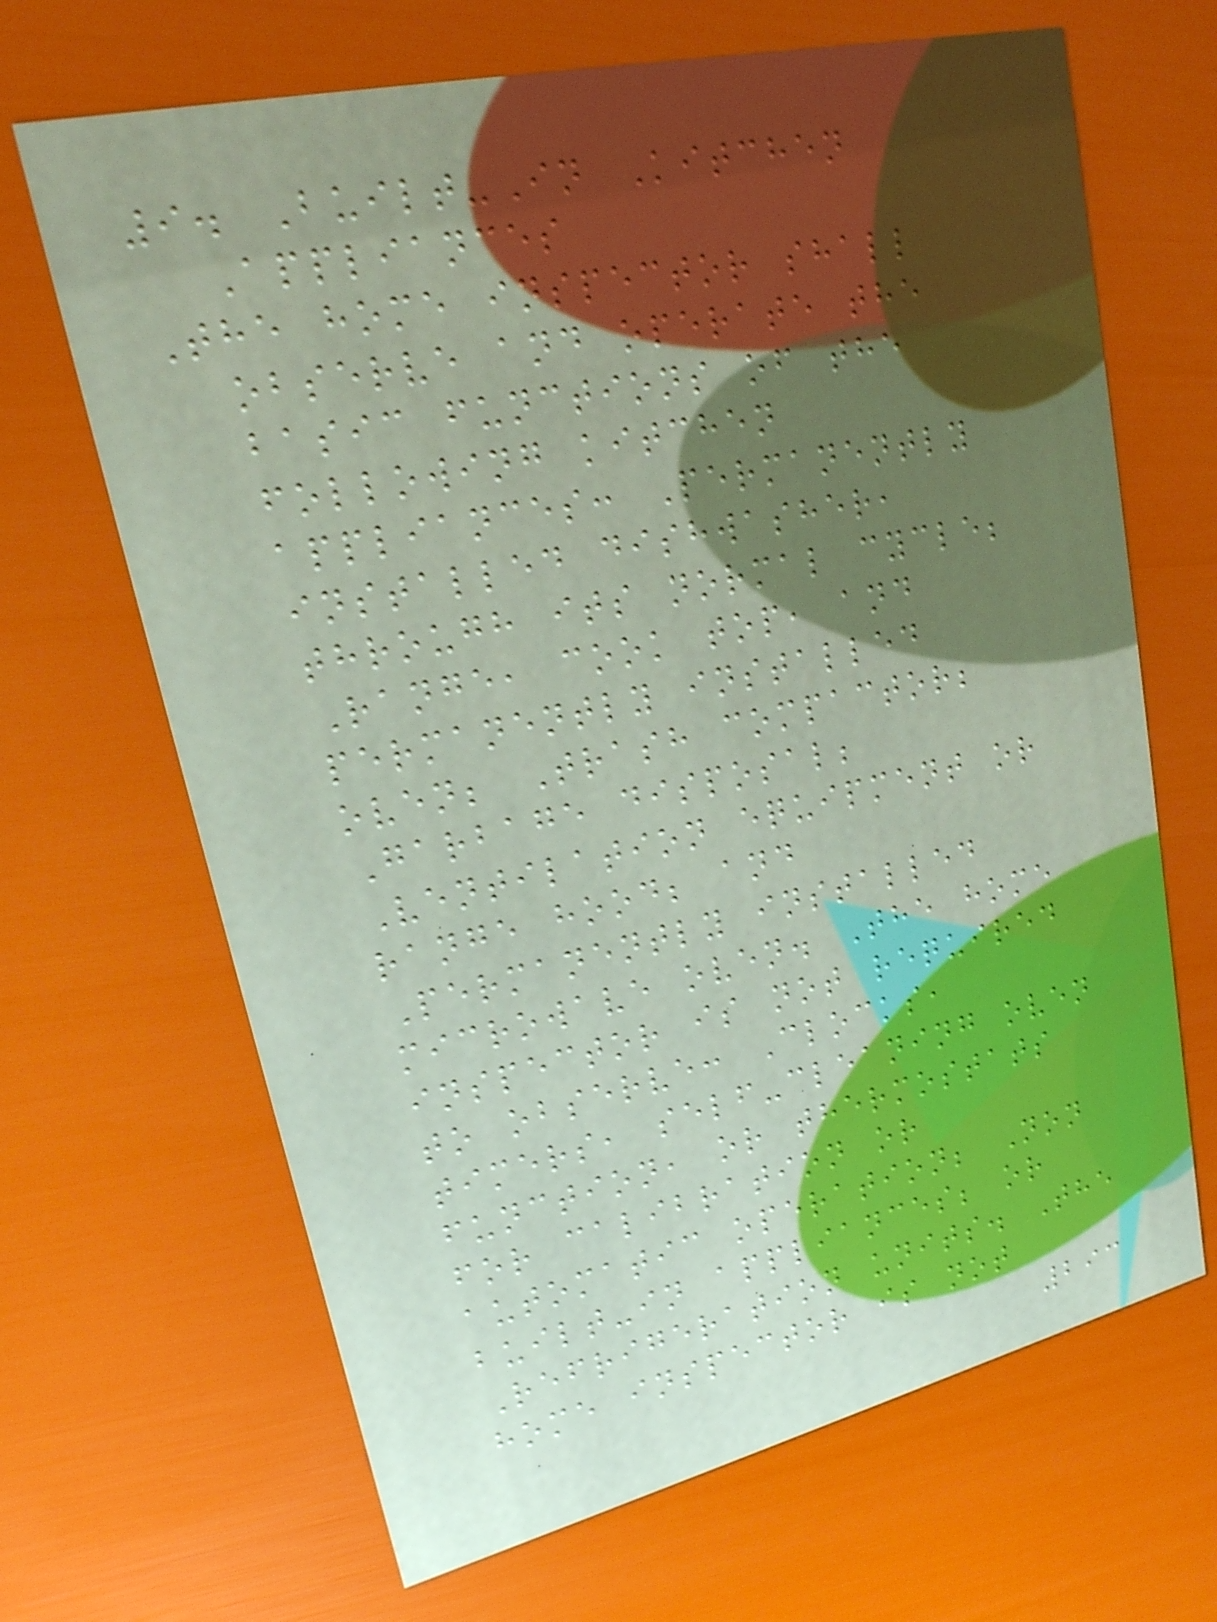9. Built-In Kitchen
Appliances
The home inspector shall
observe and operate the
basic functions of the
following kitchen
appliances: Permanently
installed dishwasher,
through its normal cycle;
Range, cook top, and
permanently installed
oven; Trash compactor;
Garbage disposal;
Ventilation equipment or
range hood; and
Permanently installed
microwave oven. The home
inspector is not required
to observe: Clocks,
timers, self-cleaning oven
function, or thermostats
for calibration or
automatic operation; Non
built-in appliances; or
Refrigeration units. The
home inspector is not
293
